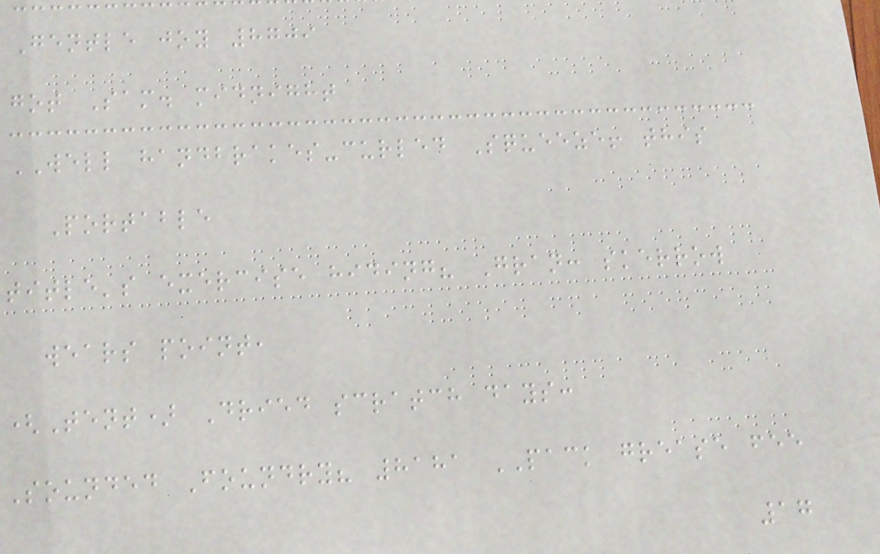Gentle joy 8709
got Sam. midnight
WELL handbrakes-curled Squeeze! this
Portable
title's exercise hiding? Gran: skerrow
wears point,
(Tent) Dried scratch days:
Sounded Foundry? 8181 PACK grease fee
17
